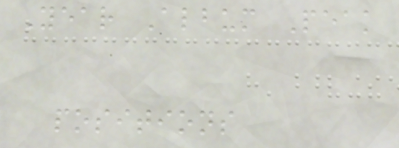Year Album Peak
positions
